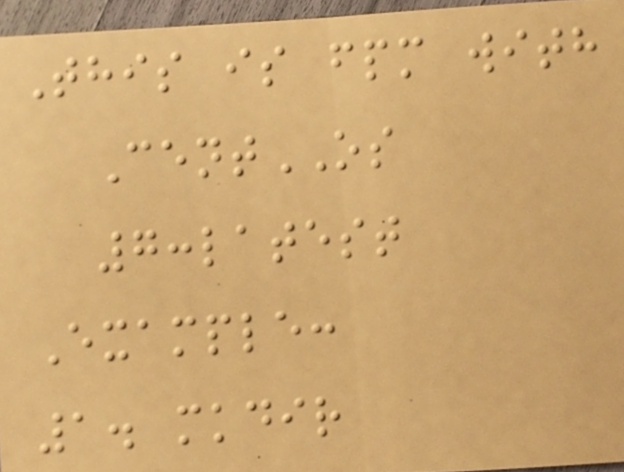This is fpm with
CentOS
7:latest
Example:
1. mkdir
